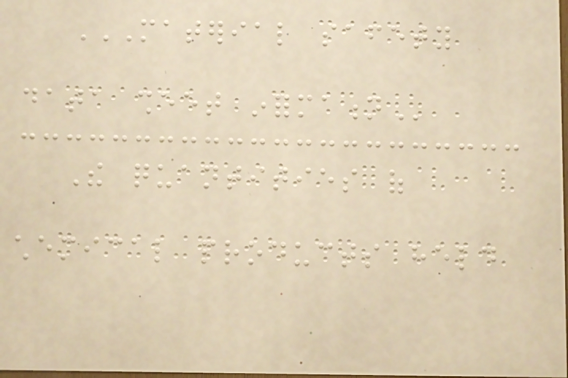MATERIAL SAFETY
DATA SHEET INFORMATION
The quantities of
chemical products held
